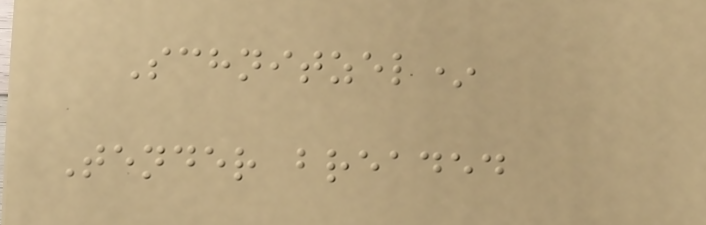Schnitzel*
Tender breaded
